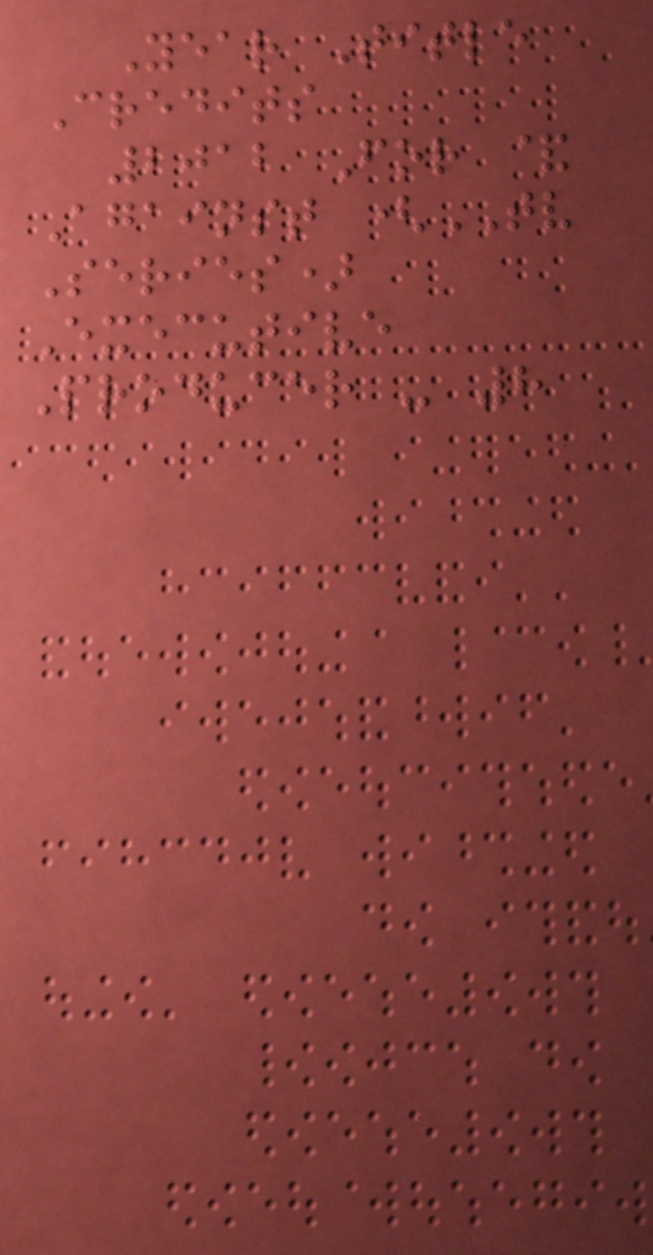Year Title
Credits
2012 For &
Against (TV
Series)
Executive
Producer - 8
